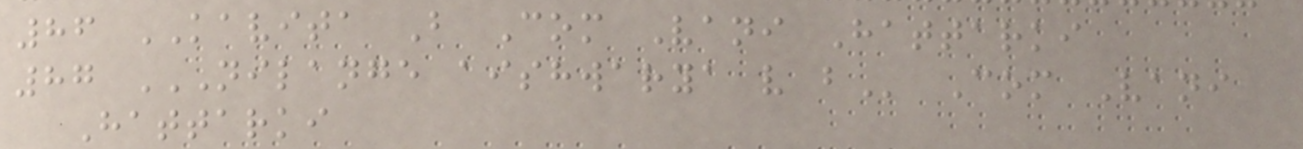86 KAVITA B Com Vani Hattarki
87 NILANGE AISHWARYA V B Com Vani
Hattarki
